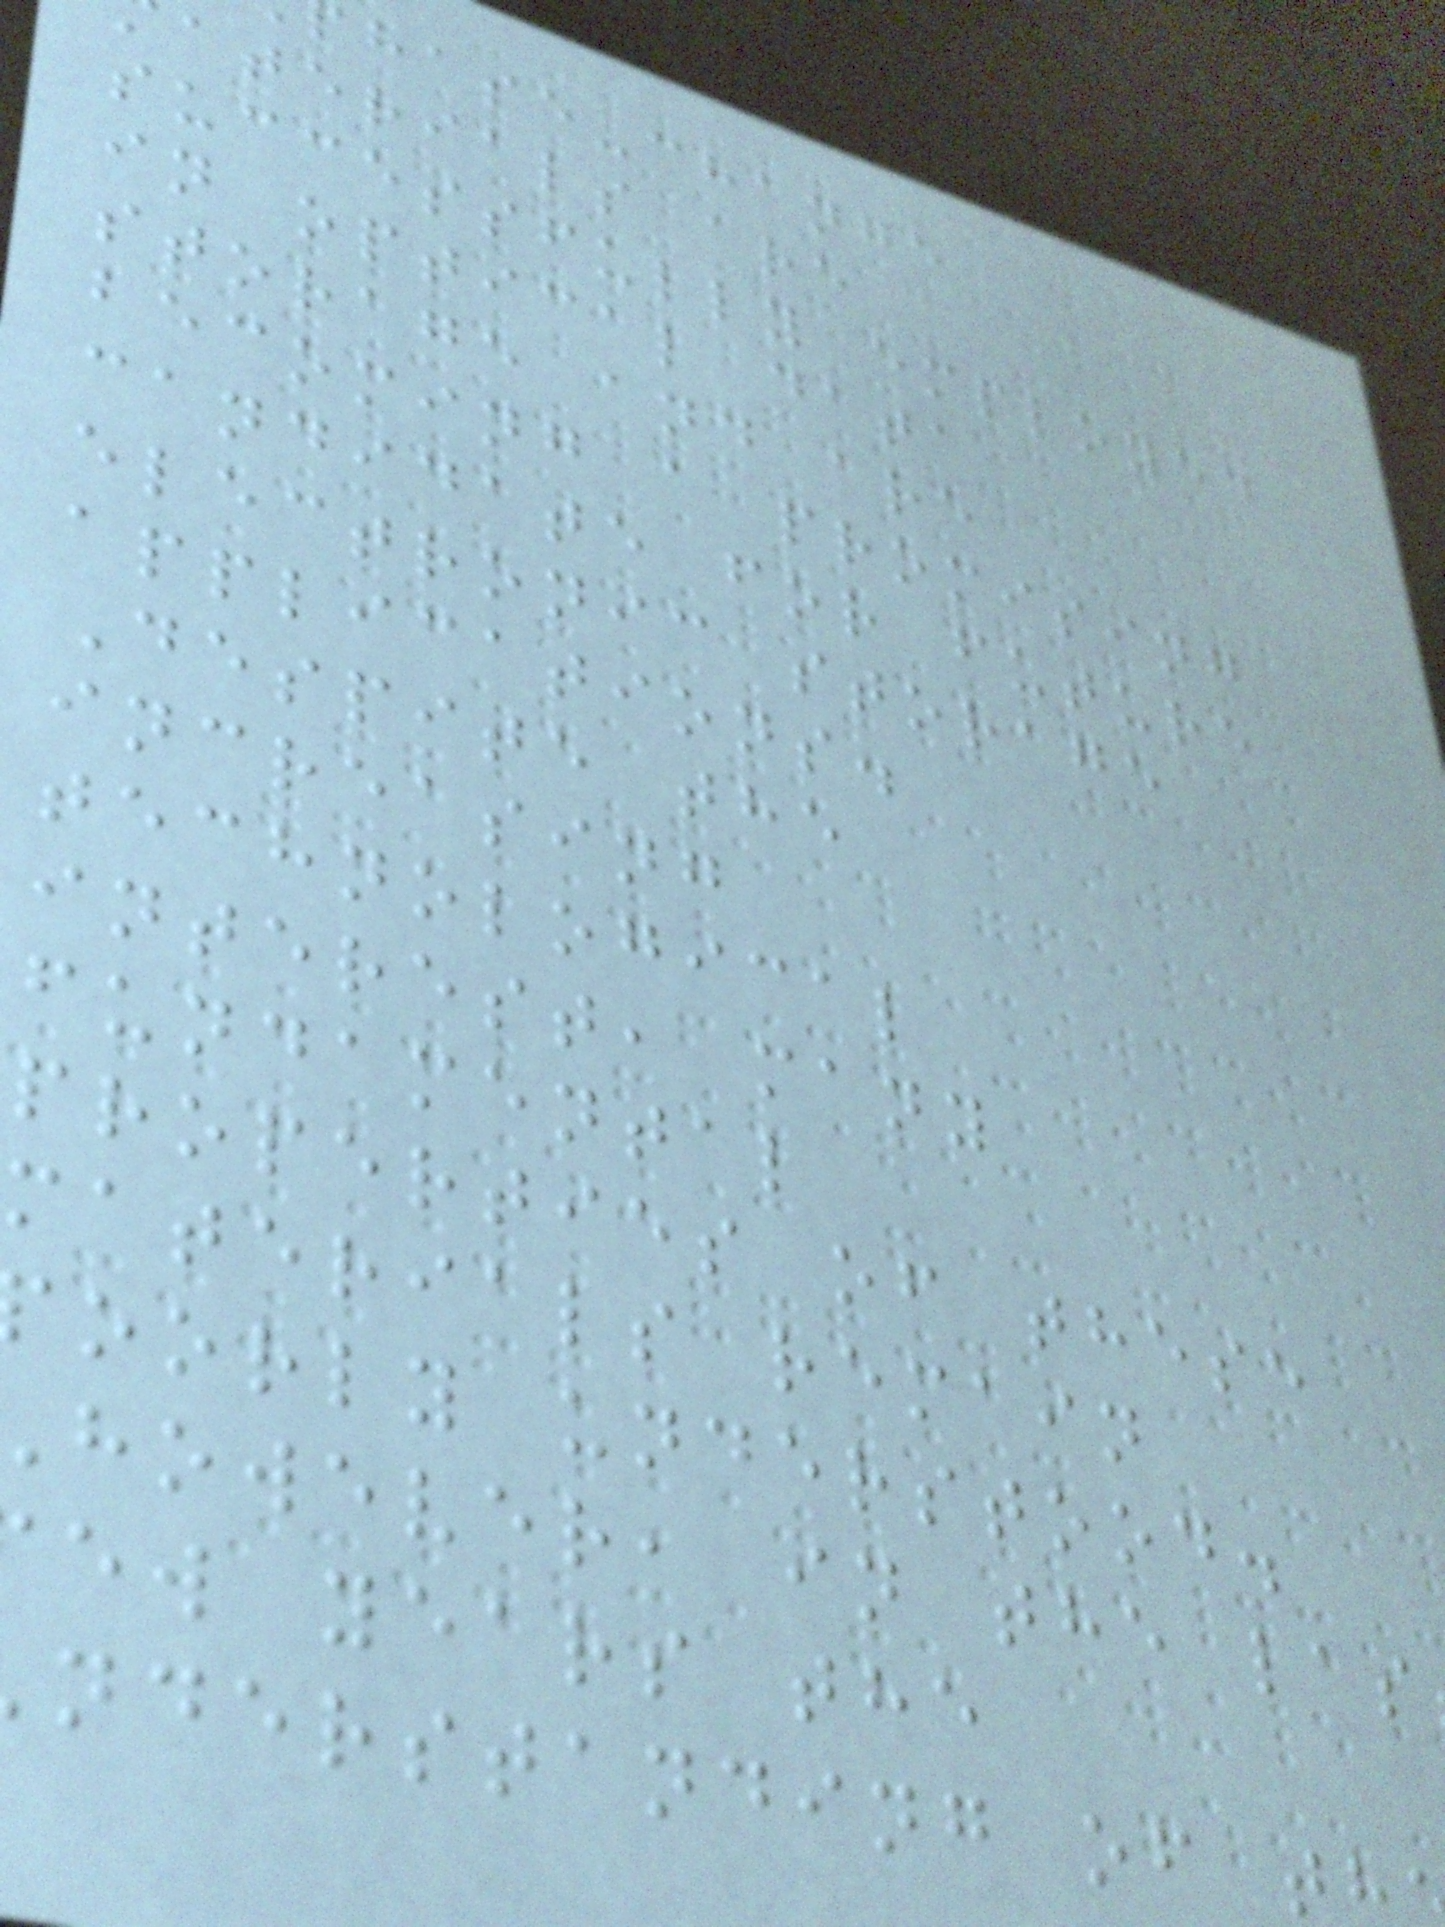hase-change
aterials are
successfully employed
in optical data
storage and are
becoming a promising
candidate for future
electronic storage
applications.
Despite the
increasing
technological
interest, many
fundamental
properties of these
materials remain
oorly understood.
however, in the las
ew years the
nderstanding of t
